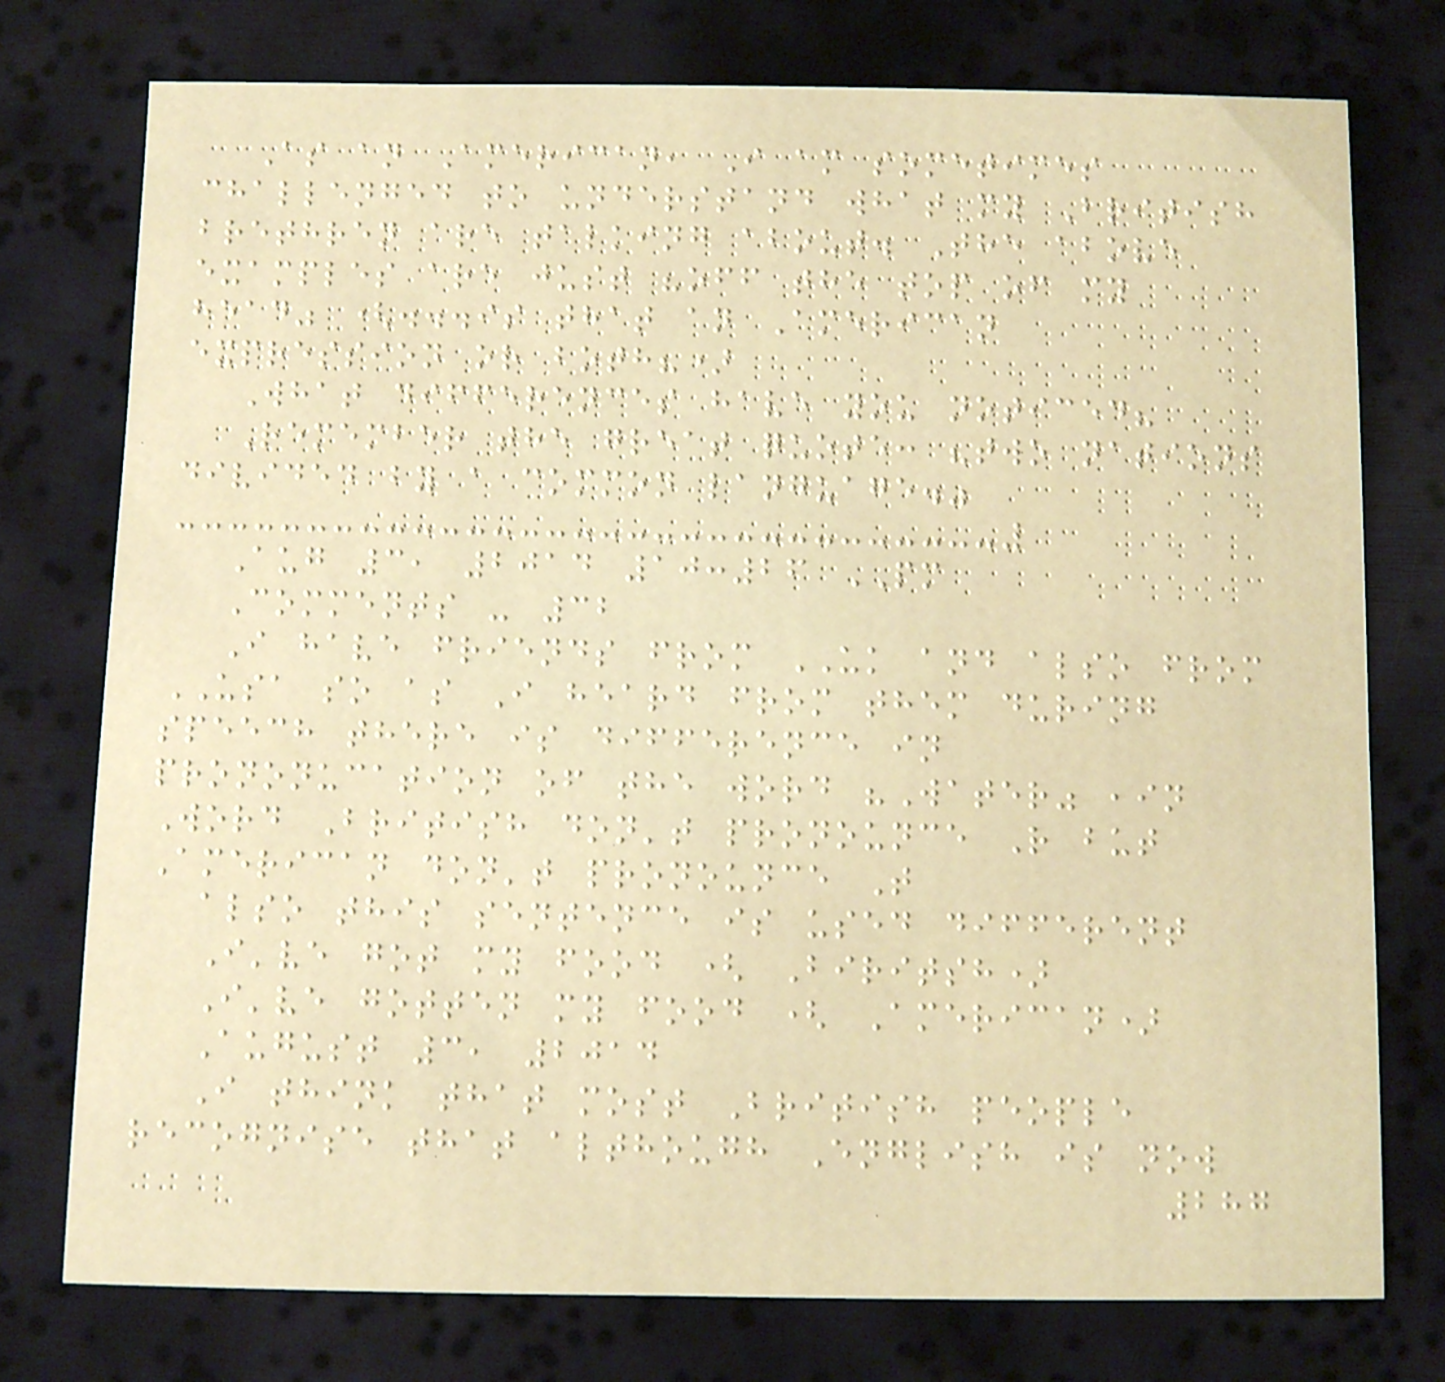As an American, I am sometimes
challenged to understand what my British
brethren are talking about. The above
examples are just "off the top of my
head" (...is that an American
expression or both?)
What differences have you noticed?
Remember the great quote: "two nations
divided by a common language."
Aug 3, 2014 10:26 PM
Comments - 32
I have friends from UK and also from
USA so as I heard from them during
speech there is difference in
prononucation of the word "Water" ,in
Word British don't pronounce R but
American don't pronounce T
also this sentence is used different
I've got my food ( Biritsh)
I've gotten my food ( American)
August 3, 2014
I think that most British people
recognise that although English is now
287
